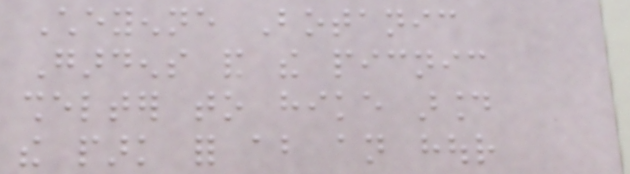Cheyenne Botanic
Gardens and the picnic
shelter to hike around
the park for about an hour
